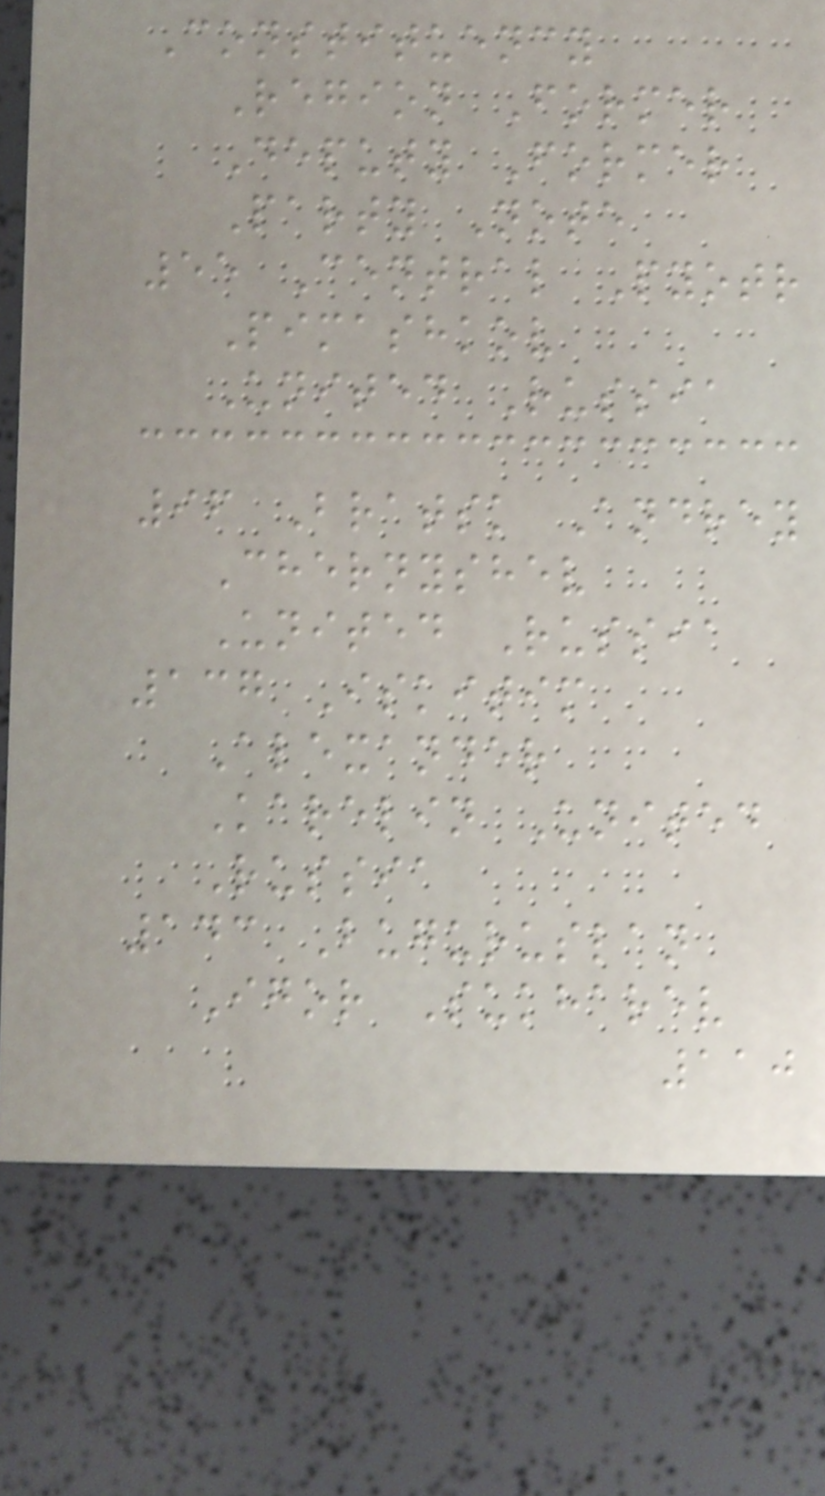Constituency
Region Former
Deputy Former
Party Note
55 Central Pyotr
Pimashkov
United Russia
96 Bratsk Andrey
Chernyshev
United Russia
137 Iskitim
Alexander
Karelin United
Russia
143 Buguruslan
Igor Sukharev
110
